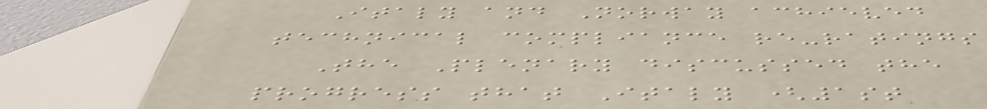Italy and Norway achieved
technical compliance re-ratings
The Plenary discussed the
progress that Italy (1st
